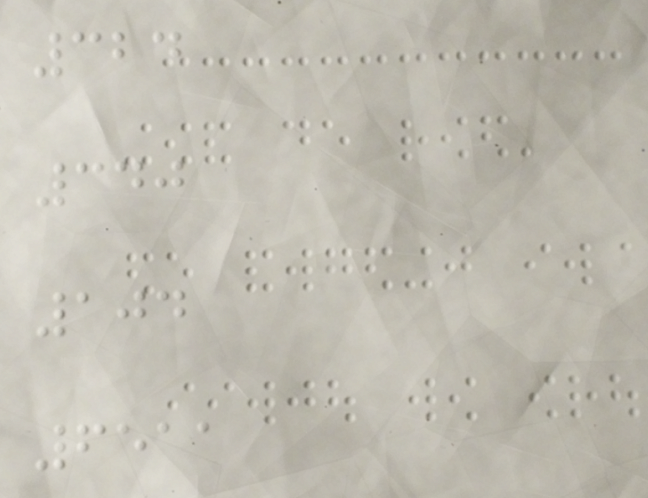324
340
104
6511
